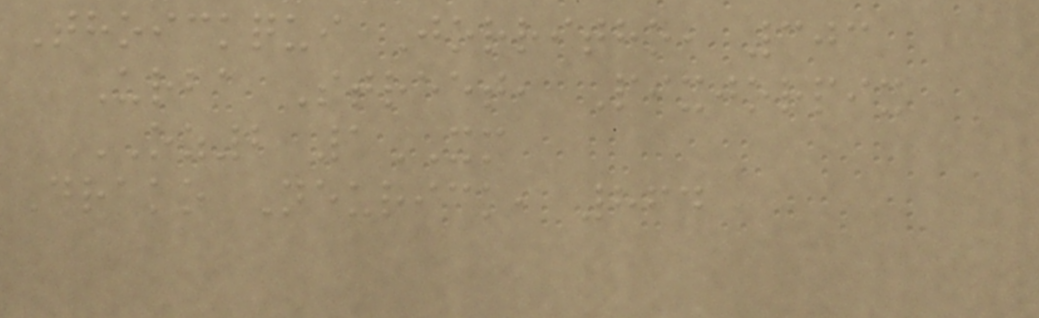Thoickqui Jorritho, 303
Urba Street, Pixjorpix
OZ2 1XM
Drako Neurick, 864
